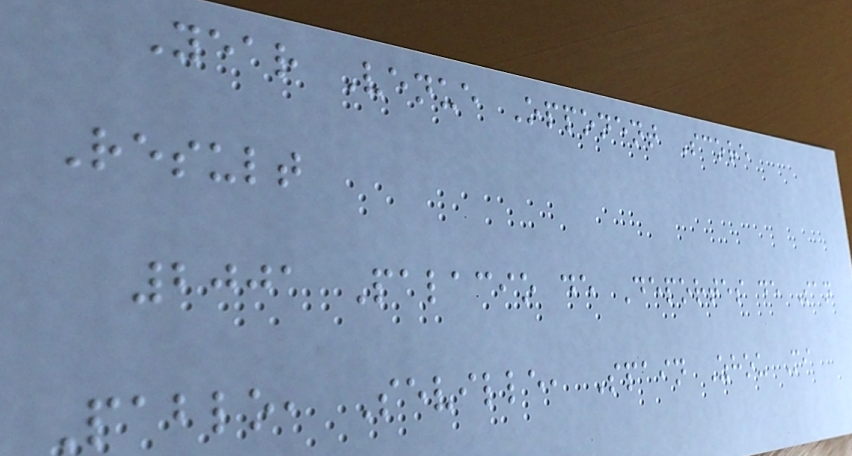Year Venue Opponent Score
Result
2001 Palacio de Deportes de San
Pablo, Seville, Spain Zhou Mi
